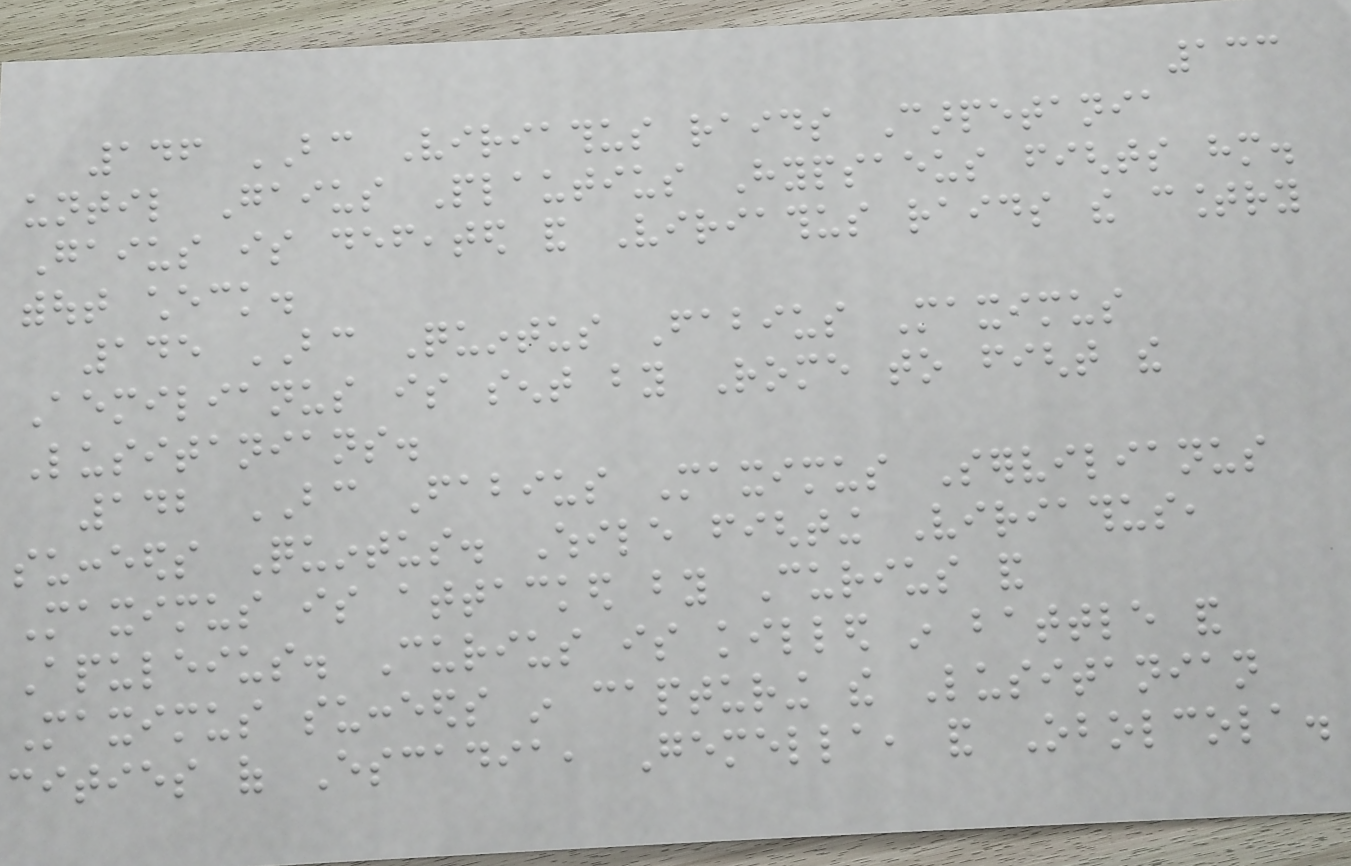133
146 BC Viriathus raids Carpetania
until Gaius Plautius Hypsaeus fights him.
Gaius is defeated and Viriathus raids the country
without check.
145 BC Quintus Fabius Maximus
Aemilianus is sent by Rome to fight the
Lusitanians.
142 BC Fabius Maximus Servilianus
succeeds Quintus. While fighting Viriathus,
Maximus is attacked by Curius and
Apuleius. Curius is killed in battle and
Maximus succeeds in capturing the Lusitanian
cities of Escadia, Gemella, and Obolcola.
